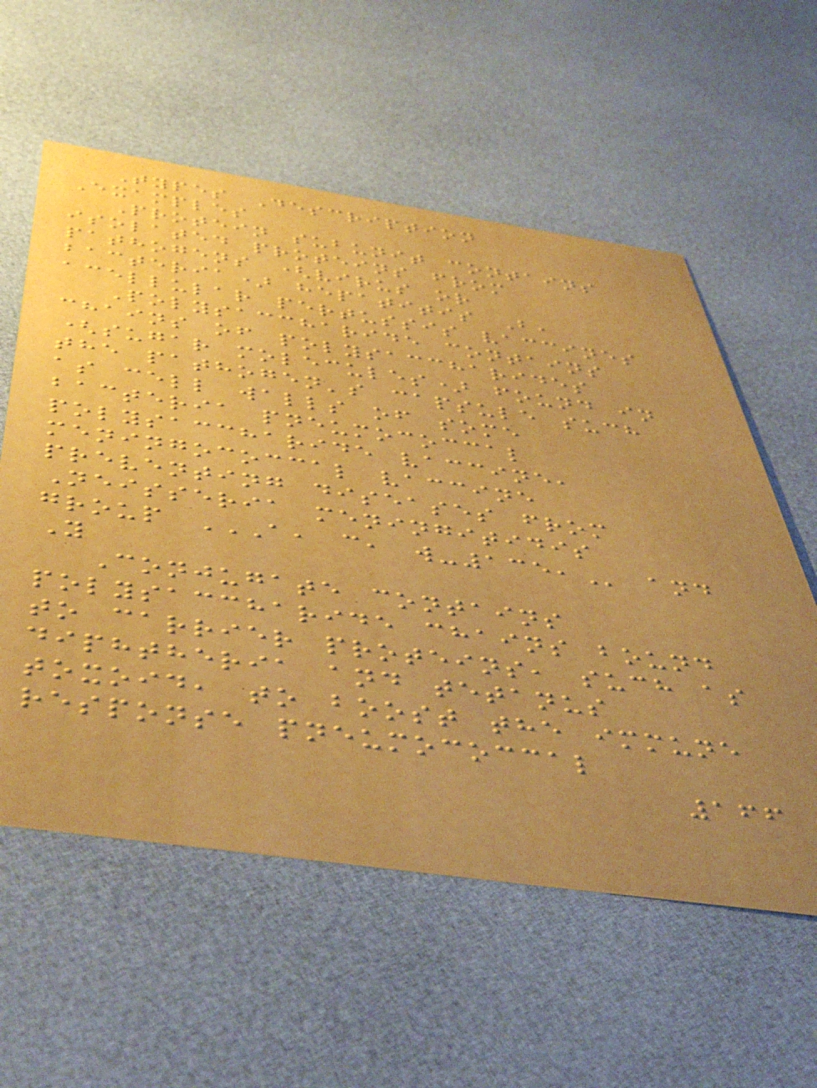Types Description
Examples
Protein subunit contains
isolated proteins from
pathogens (virus or
bacteria) hepatitis B,
acellular pertussis vaccines
Polysaccharide contains
chains of polysaccharides
(sugar molecules) found in
the pathogen's capsule such
as cell walls of some
bacteria pneumococcal
polysaccharide vaccine,
meningococcal vaccine
preventing diseases from
Neisseria meningitidis
group A, C, W-135, and
Y
Conjugate contains
polysaccharide chains bound
to carrier proteins, such as
diphtheria and tetanus
toxoid, to boost the immune
response pneumococcal
166
